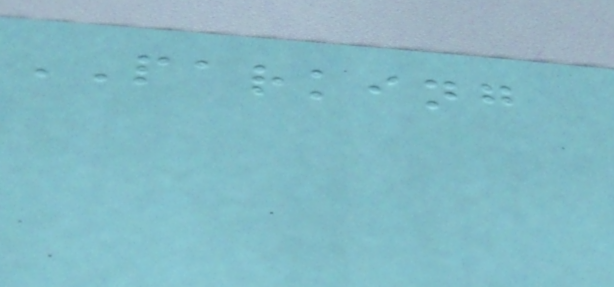PARKING
